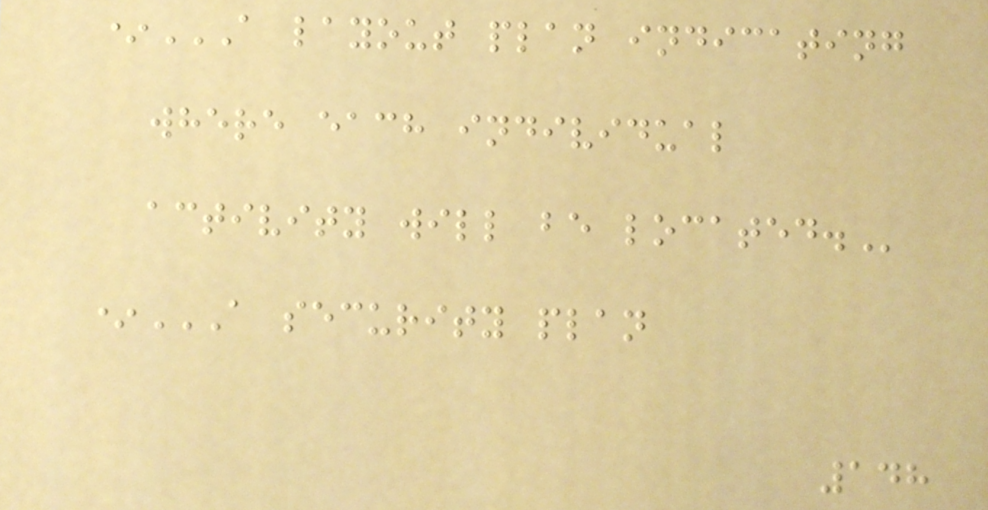*A LAYOUT PLAN INDICATING
WHERE EACH INDIVIDUAL
ACTIVITY WILL BE LOCATED.
*A SECURITY PLAN
148
